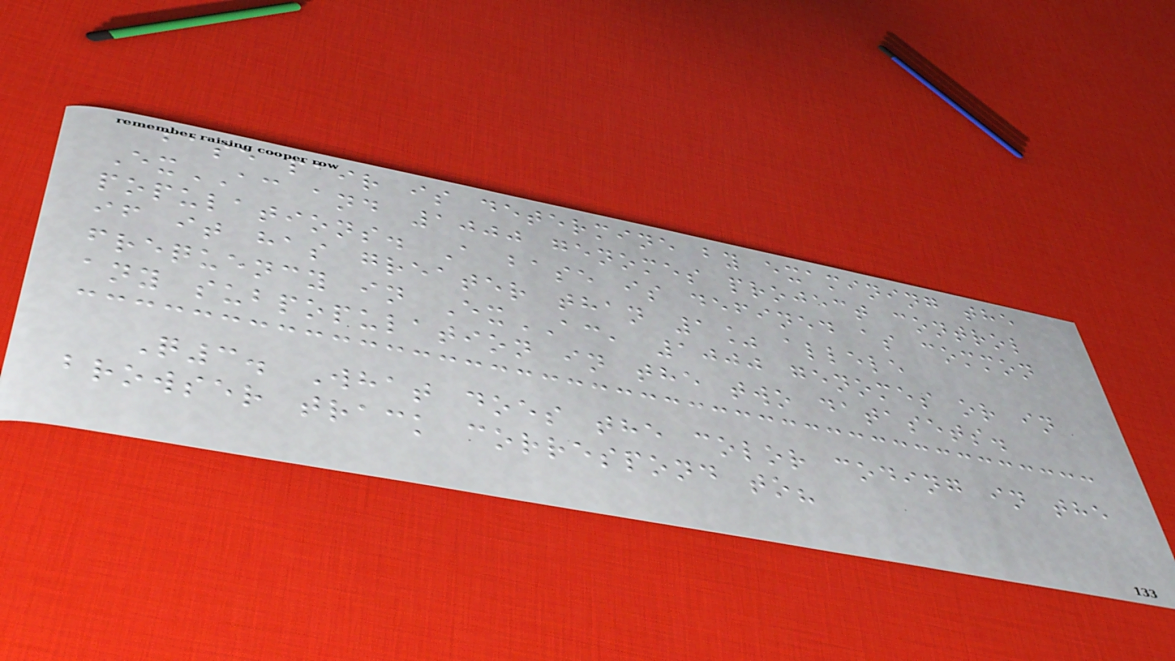base pair is determine by examining the
ExAC and 1000 genomes project control
populations. A base is defined as common
if it has greater than 1% allele
frequency in ExAC, 1000 genomes or in
any subpopulation in the two datasets.
Q3. What does the color coding in the
browser track correspond to?
